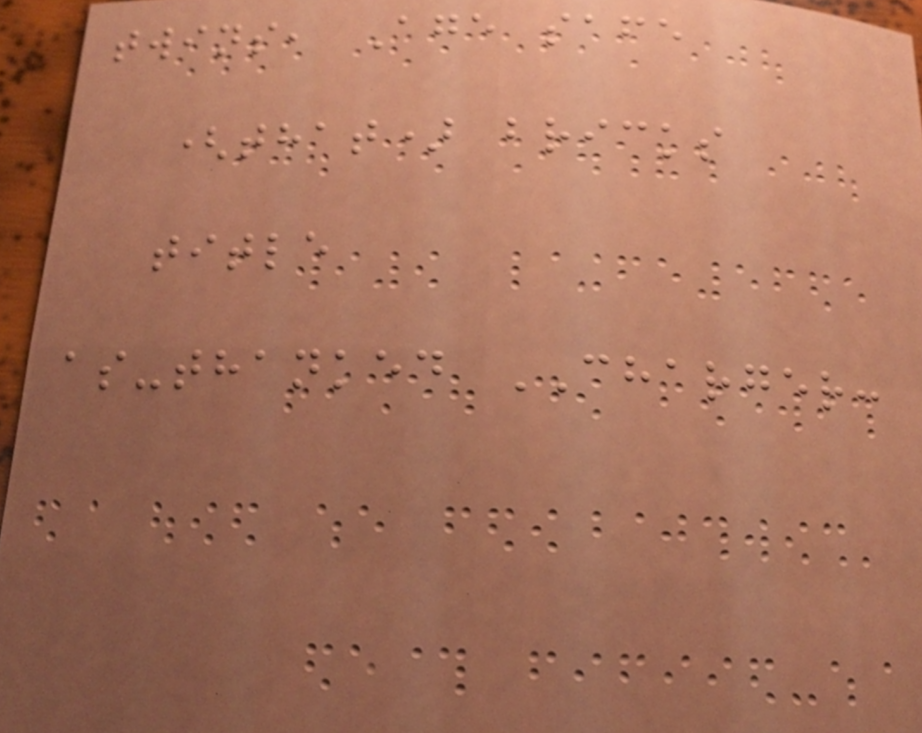twins, Age safe
(that) bricks
title
as-thanked CHARGER:
